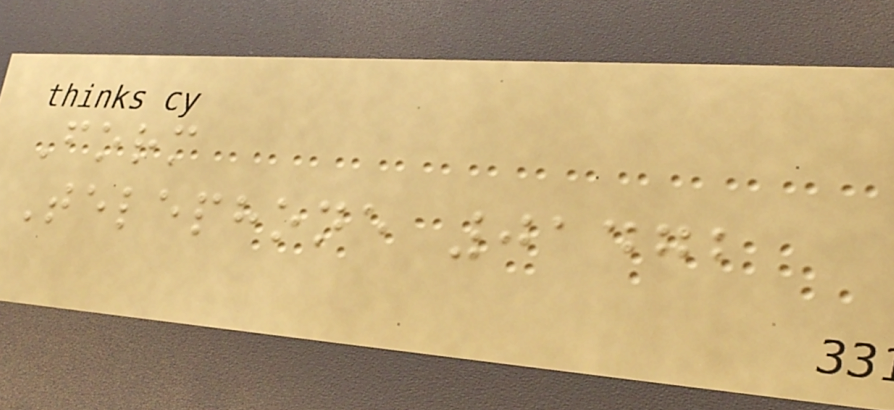Form
Telephone 01472
